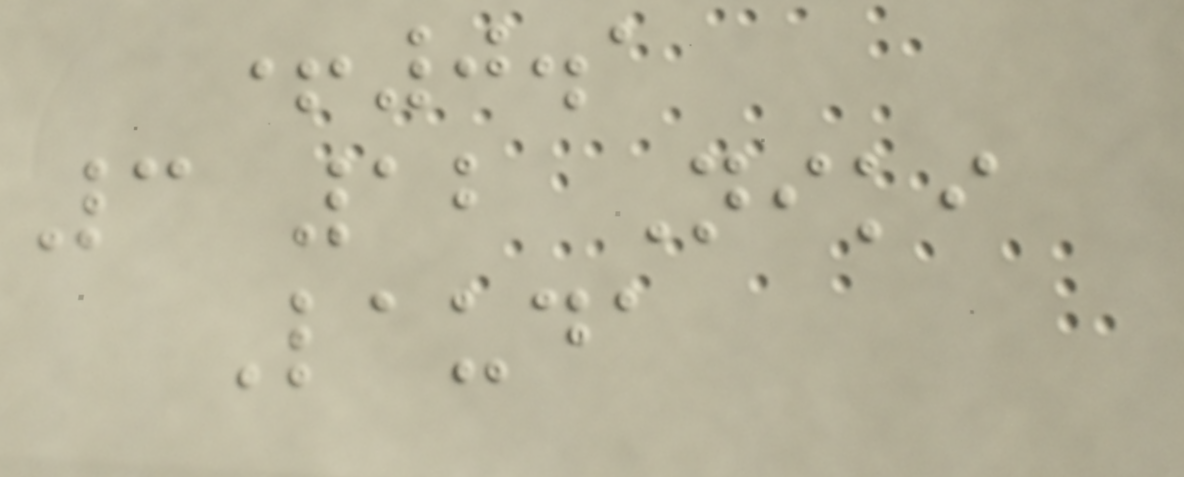+0.1
3 12 Niki
Lauda
